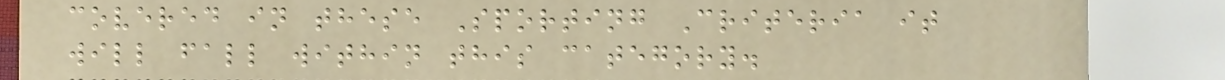covered in these Sporting Criteria it
will fall within this category.
